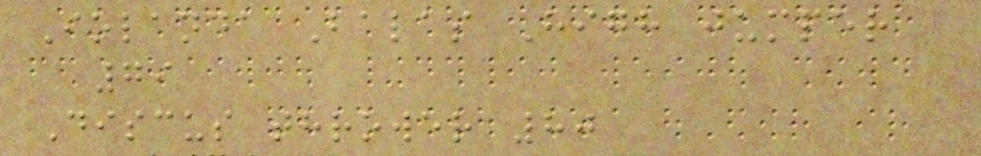Iolanda Balas High jumper
79
Discus thrower 80
